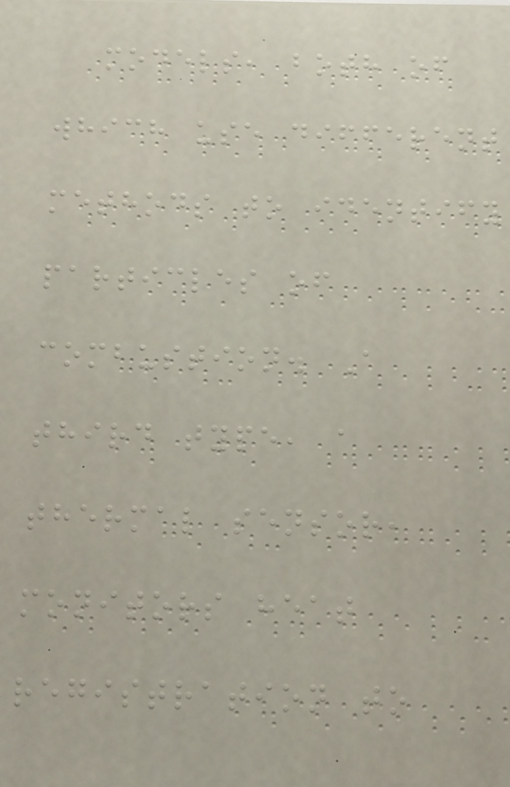models, both of
which use different
methods to identify
particles of
combustion. A
third type, a
thermal sensor,
monitors heat
registration to
